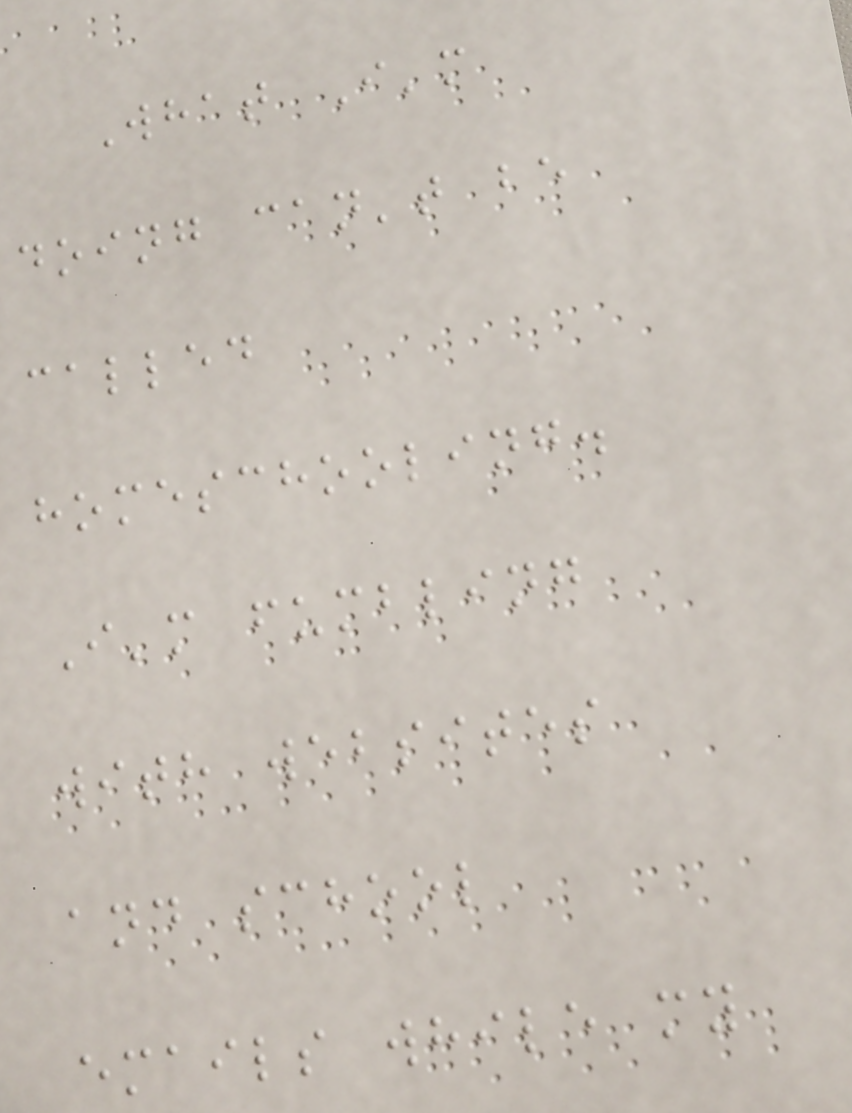What I'm
doing can't be
called
homeschooling.
I'm fumbling
with websites
and school
emails while my
